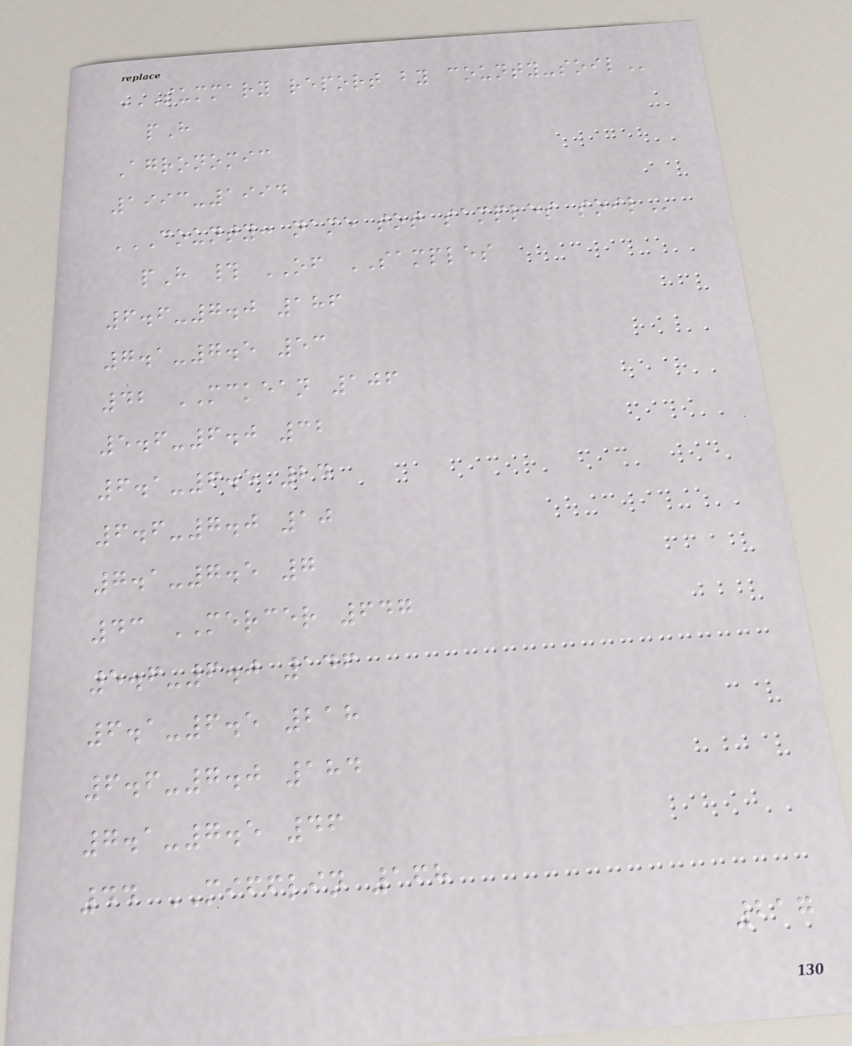SUMMARY REPORT BY COUNTY-SOIL
pH
Agronomic
1993-1994
COUNTY: NAME TOT SAMPLES SOIL
pH # OF SAMPLES
6.6-7.0 186
7.1-7.5 53
42 MCKEAN 106
5.6-6.0 32
6.1-6.5 24
6.6-7.0 10
7.1-7.5 7
43 MERCER 647
5.6-6.0 146
6.1-6.5 218
6.6-7.0 184
7.1-7.5 46
44 MIFFLIN 168
217
